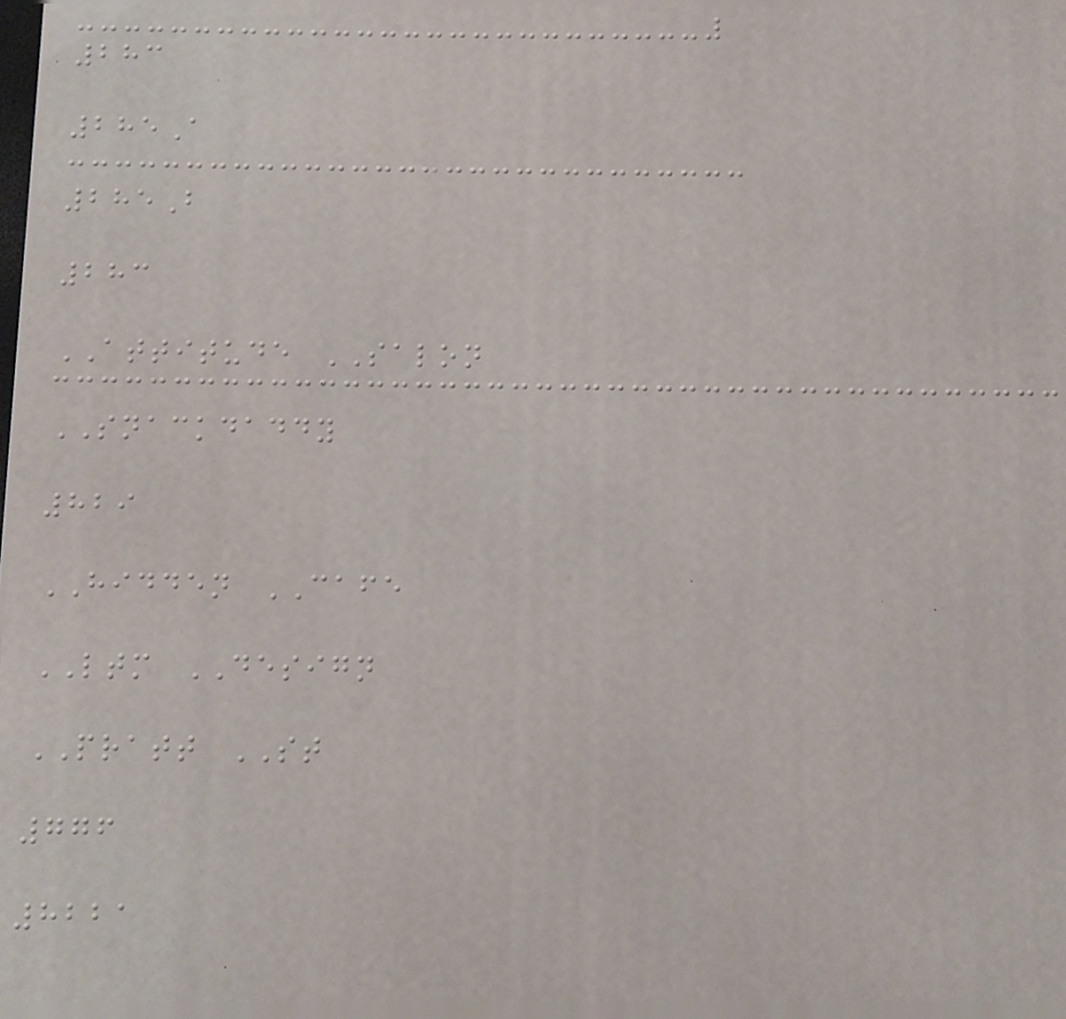283
285A
285B
283
ATTITUDE SALON
SNACKDADDY
829
HIDDEN CAFE
LTM DESIGN
PRATT ST
776
8221
